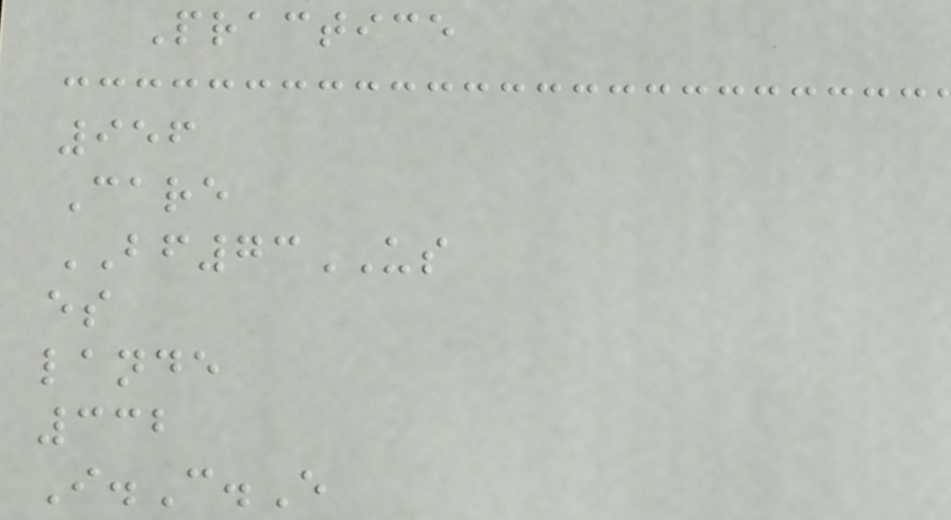Practice
956
Care
BF73US
es
lande
332
I.C.E
